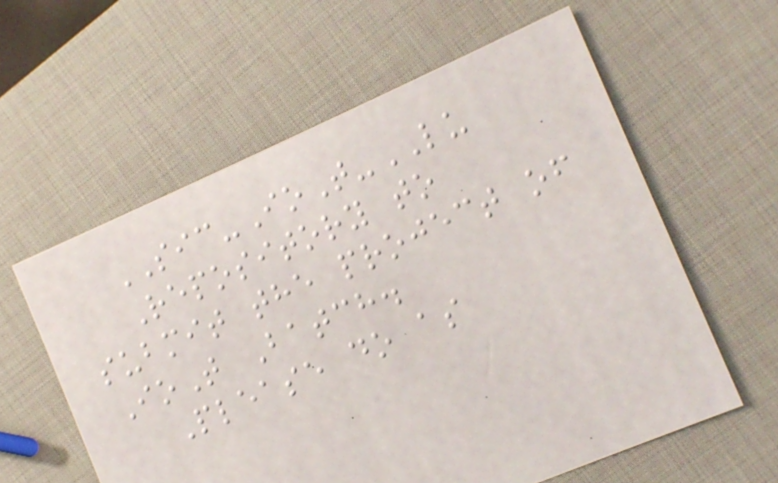SIC-IoT-LU
Repository to
submit the project of
IoT Batch.
Please do as
